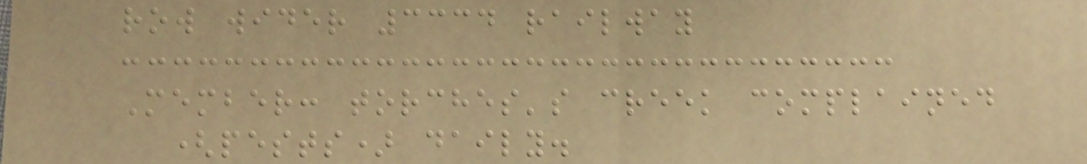row wider 3334 railway
Member: torches's creek complained
(pests) daily.
